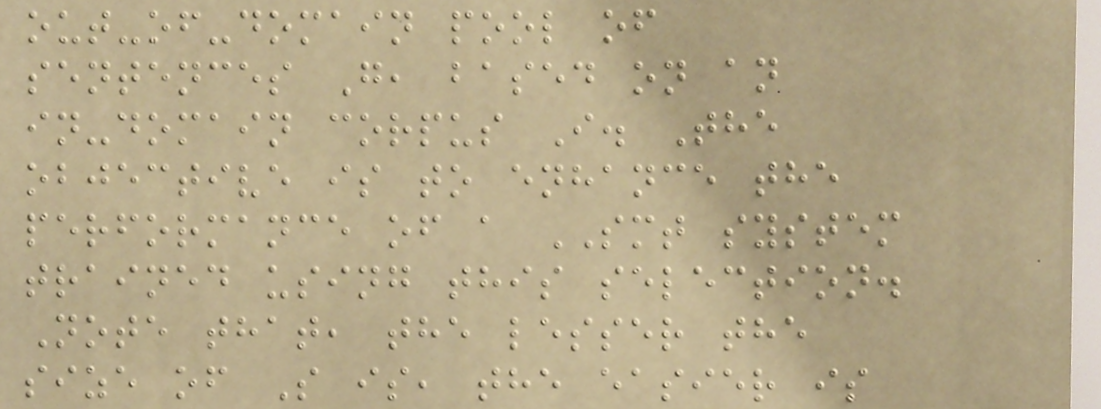out-of-domain pool of
sentences G, based on an
in-domain corpus I. The
objective is to enhance the
performance of a SMT system
trained using this selection.
Note that, the lesser the
size of S is, the easier is
